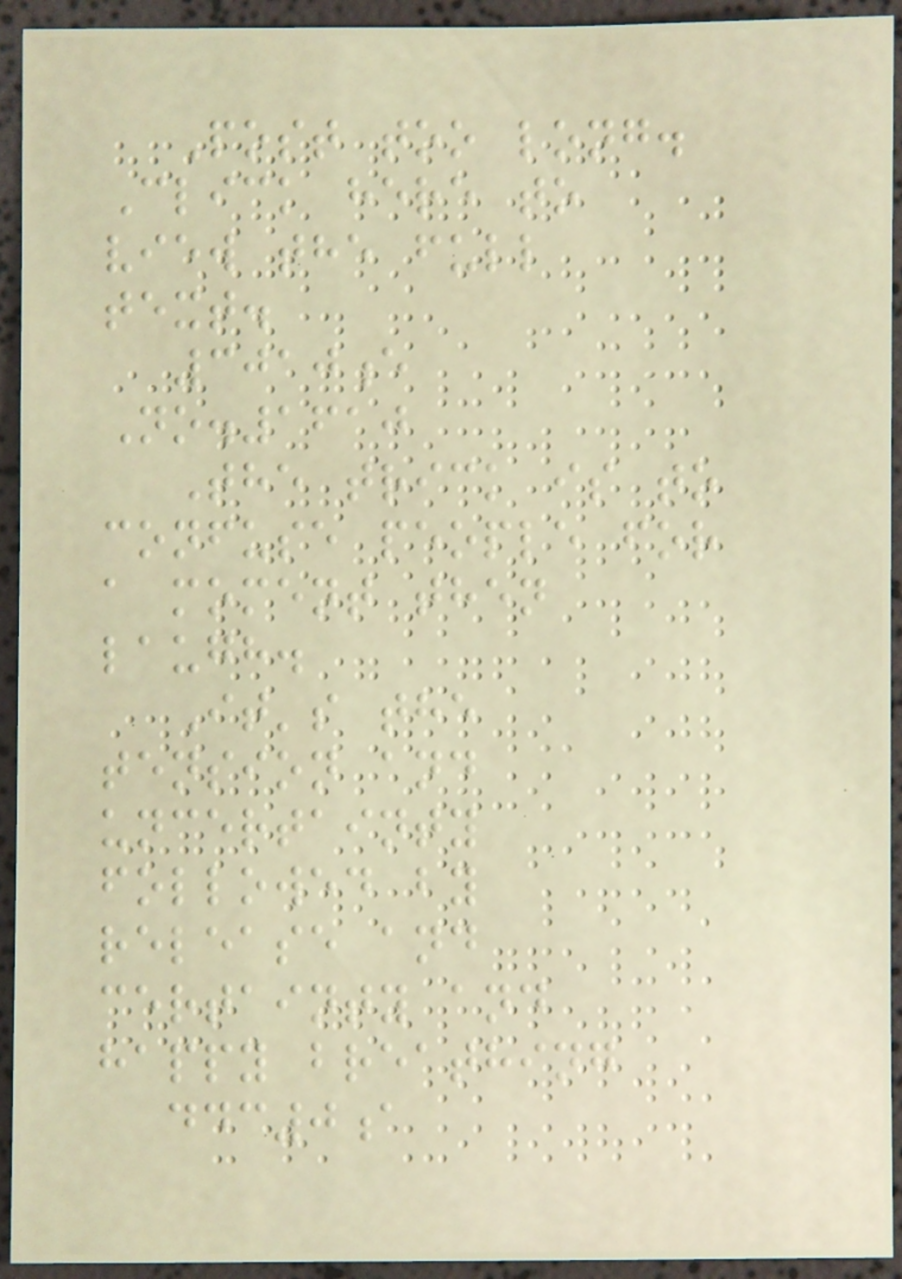Post too long.
Click here to
view the full
text.
3010e
No.1610
The trick is to
confuse people for
a moment then
laugh.
It's the
tension and
uncertainty
followed by
release and
certainty and
happy breathing
ddc0a
